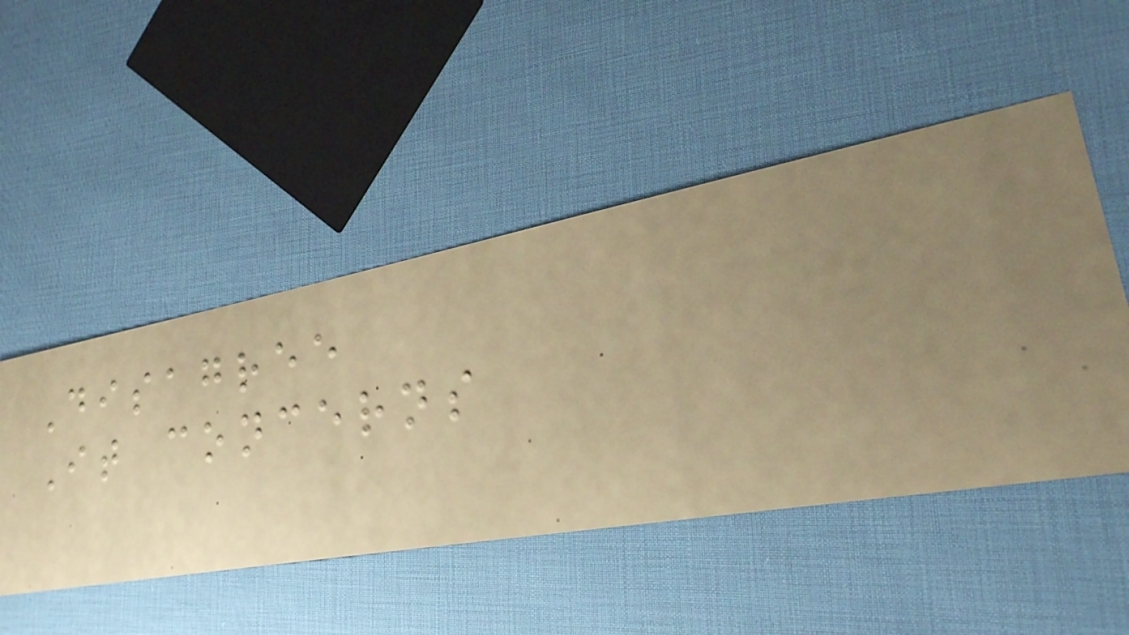Disagree
It concerns
